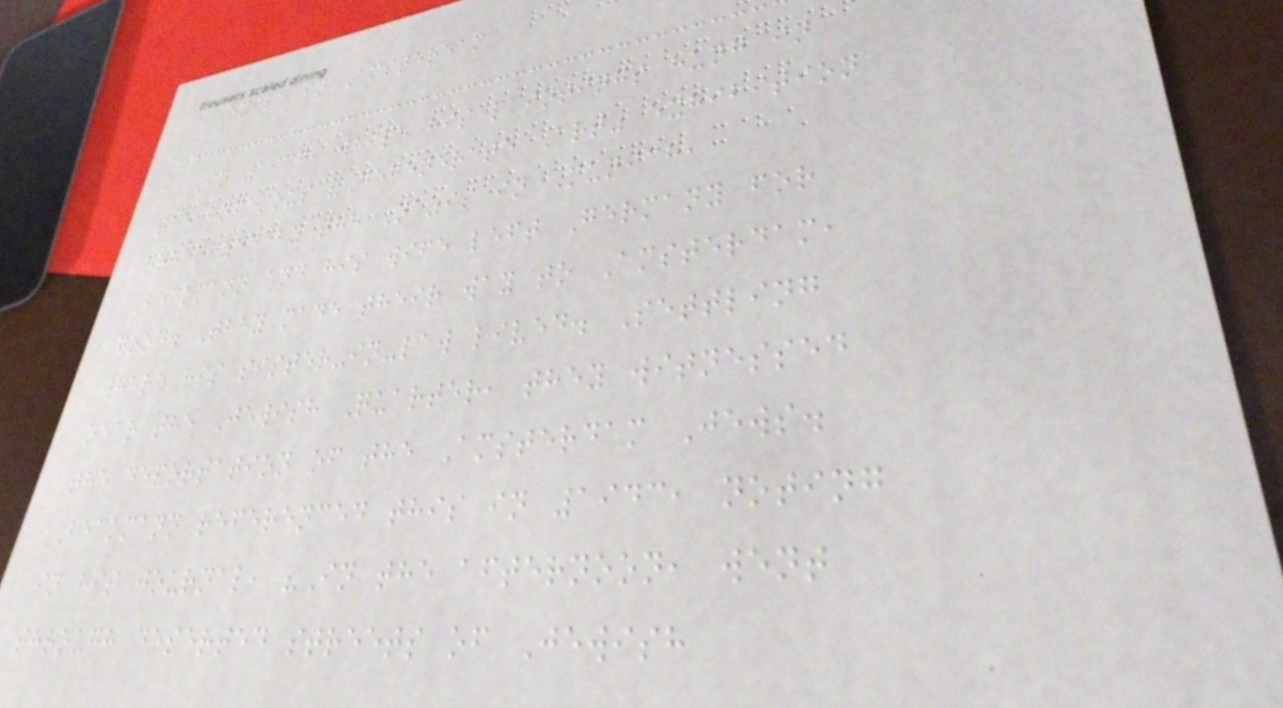Exile in Amsterdam
In 1937, while his paintings hung in
the infamous "Degenerate Art" exhibition
organized by the Nazis in Munich,
Beckmann and his wife left Germany for
good. They made their way to Amsterdam,
where his sister-in-law lived. Settling
near the Jewish Quarter, they witnessed
the deportation of the Amsterdam Jews.
Beckmann referenced this in 1943, noting
in his journal, "In the afternoon, went
through deserted streets of Jewish
